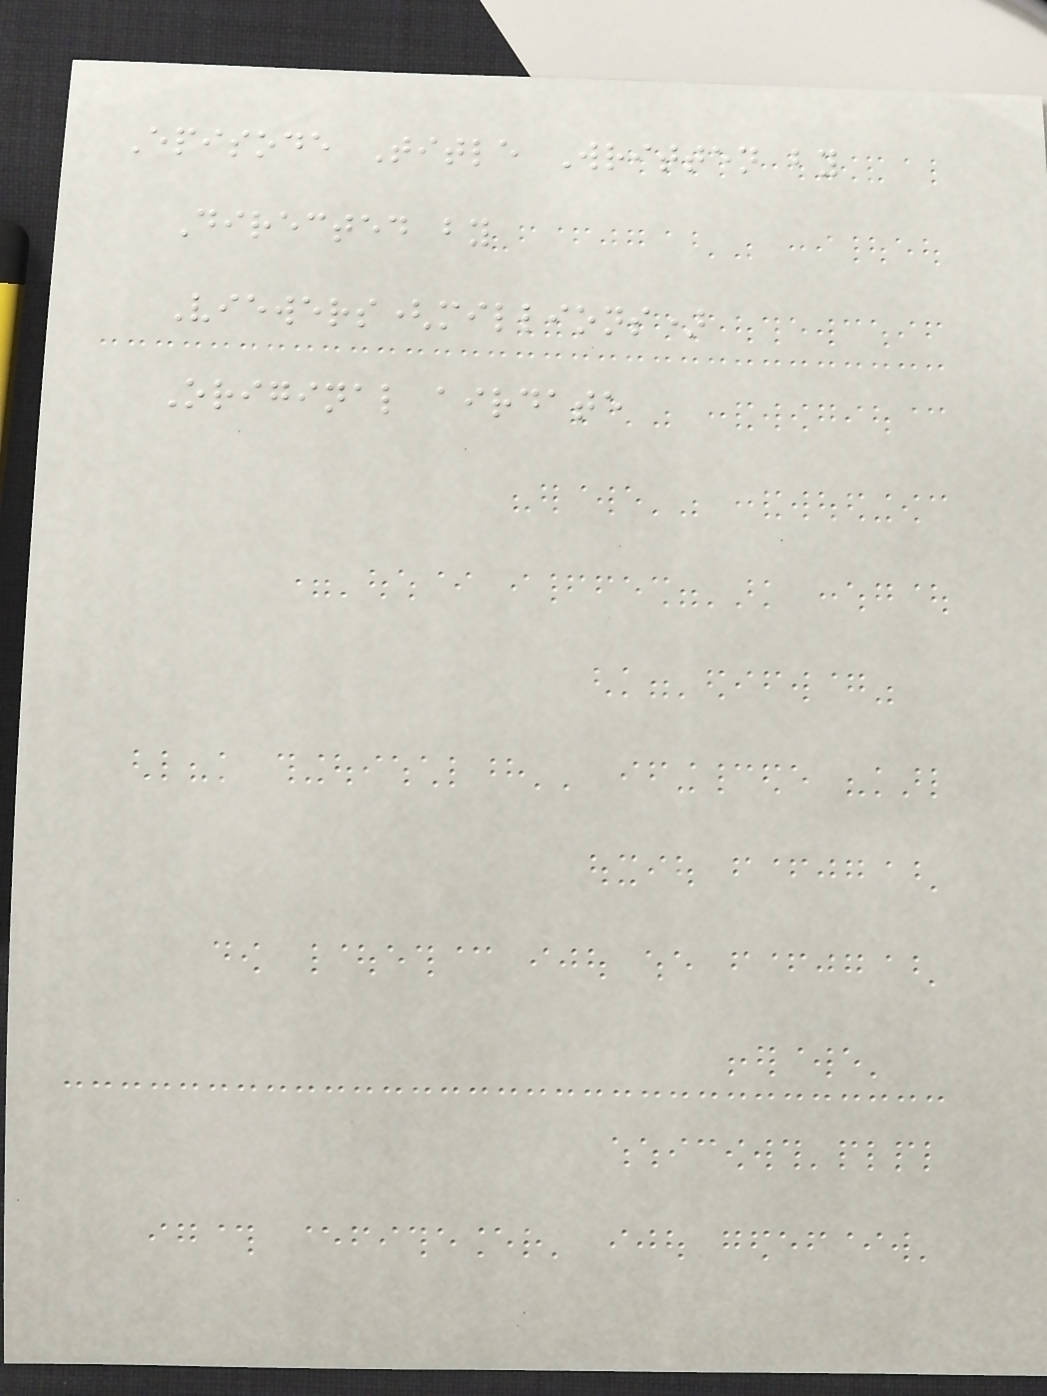Episode Title Written by
Directed by
Viewers(millions)
Original airdate
